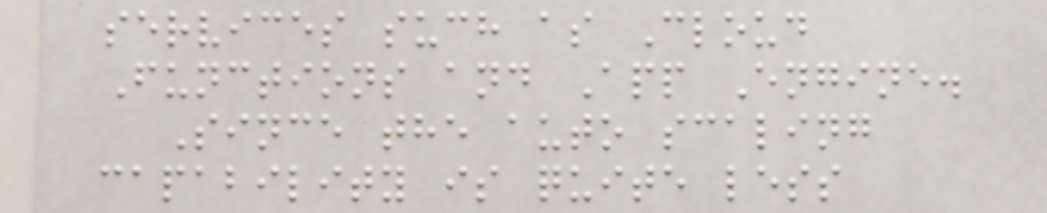services such as Cloud
Functions and App Engine.
Since the auto scaling
capability is quite less
